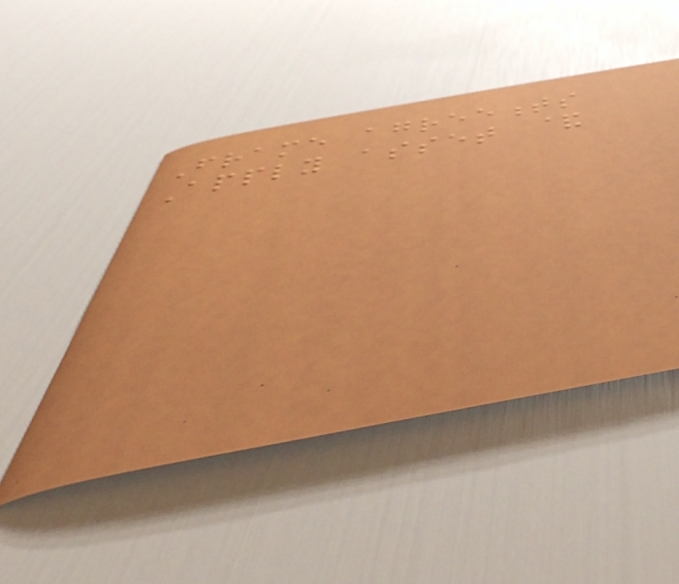Frame agreements
Apply asset &
